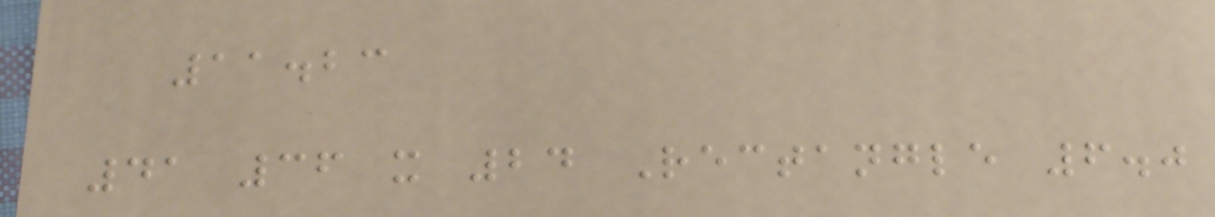11.23
41 36 x 24 Rectangle 6.0
